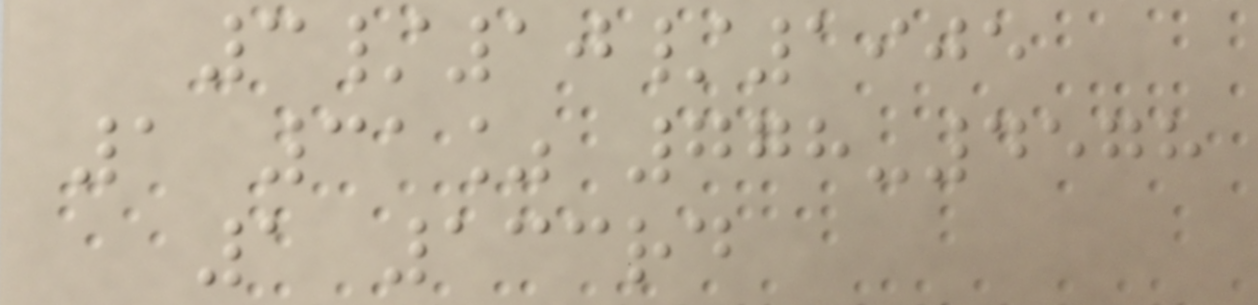3/10/1905
1 31% 778-4578
1 133rd
